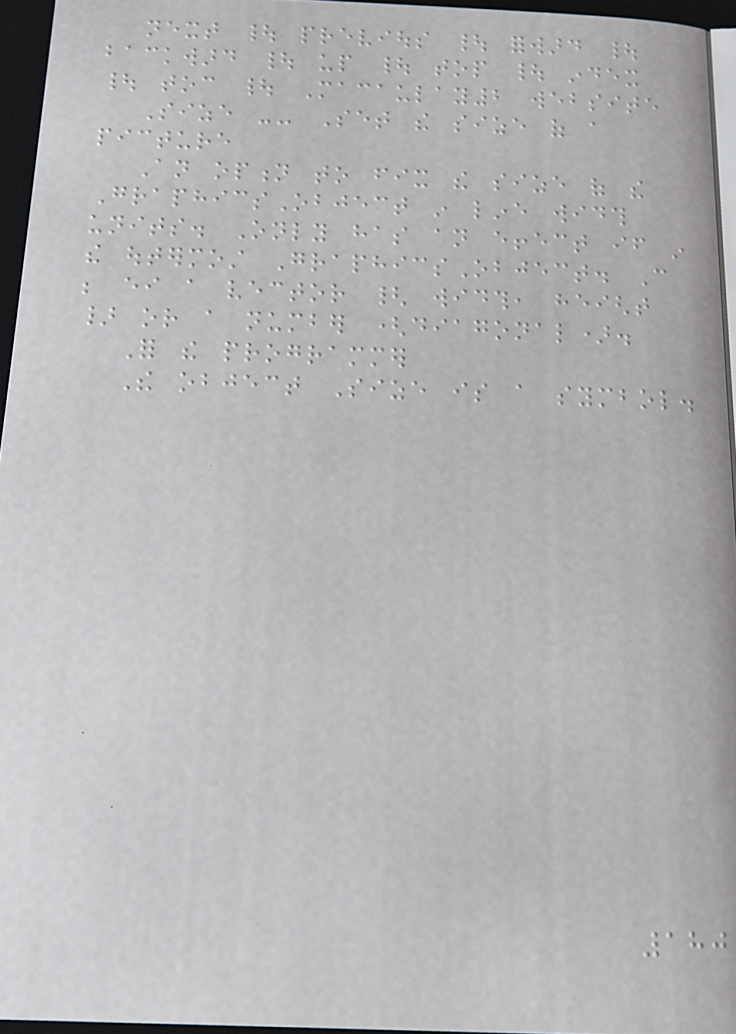next | previous | forward |
backward | up | top | index
| toc | Macaulay2 website
Size -- Set the size of a
picture
An option to fix the size of the
GraphicsObject in line width
units. Only has an effect if in
the outermost GraphicsObject. Can
be either a vector { width, height
} or a number (diagonal).
For the programmer
The object Size is a symbol.
180
